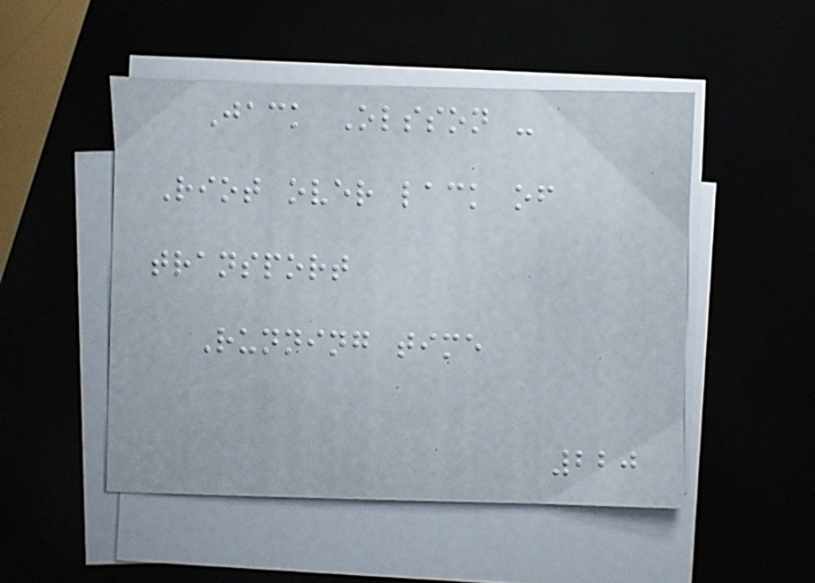Jack Olsson -
Riot over lack of
transport
Running time
220
